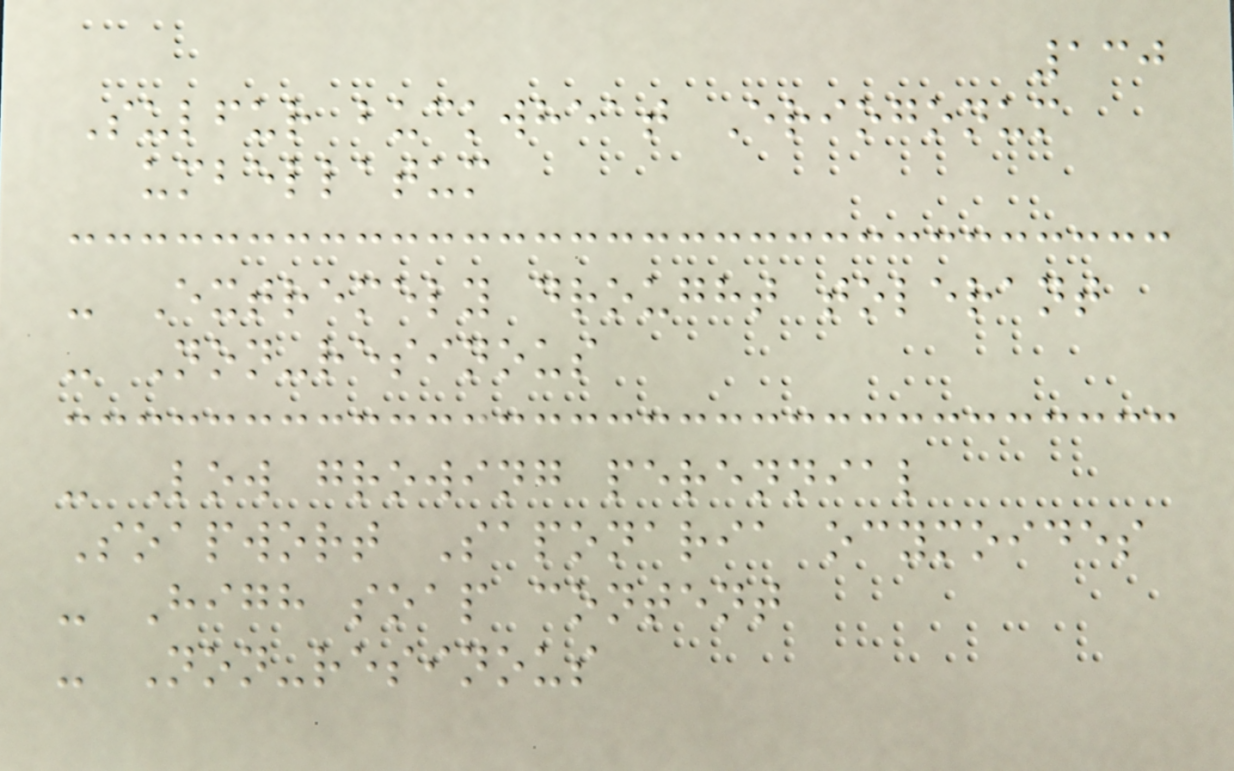130
Sulfur buckwheat Eriogonum
umbellatum
- Extremely drought tolerant
- Non-resinous
- Low growing perennial
Soapwort Saponaria ocymoides
- High soap content
- Non-resinous
